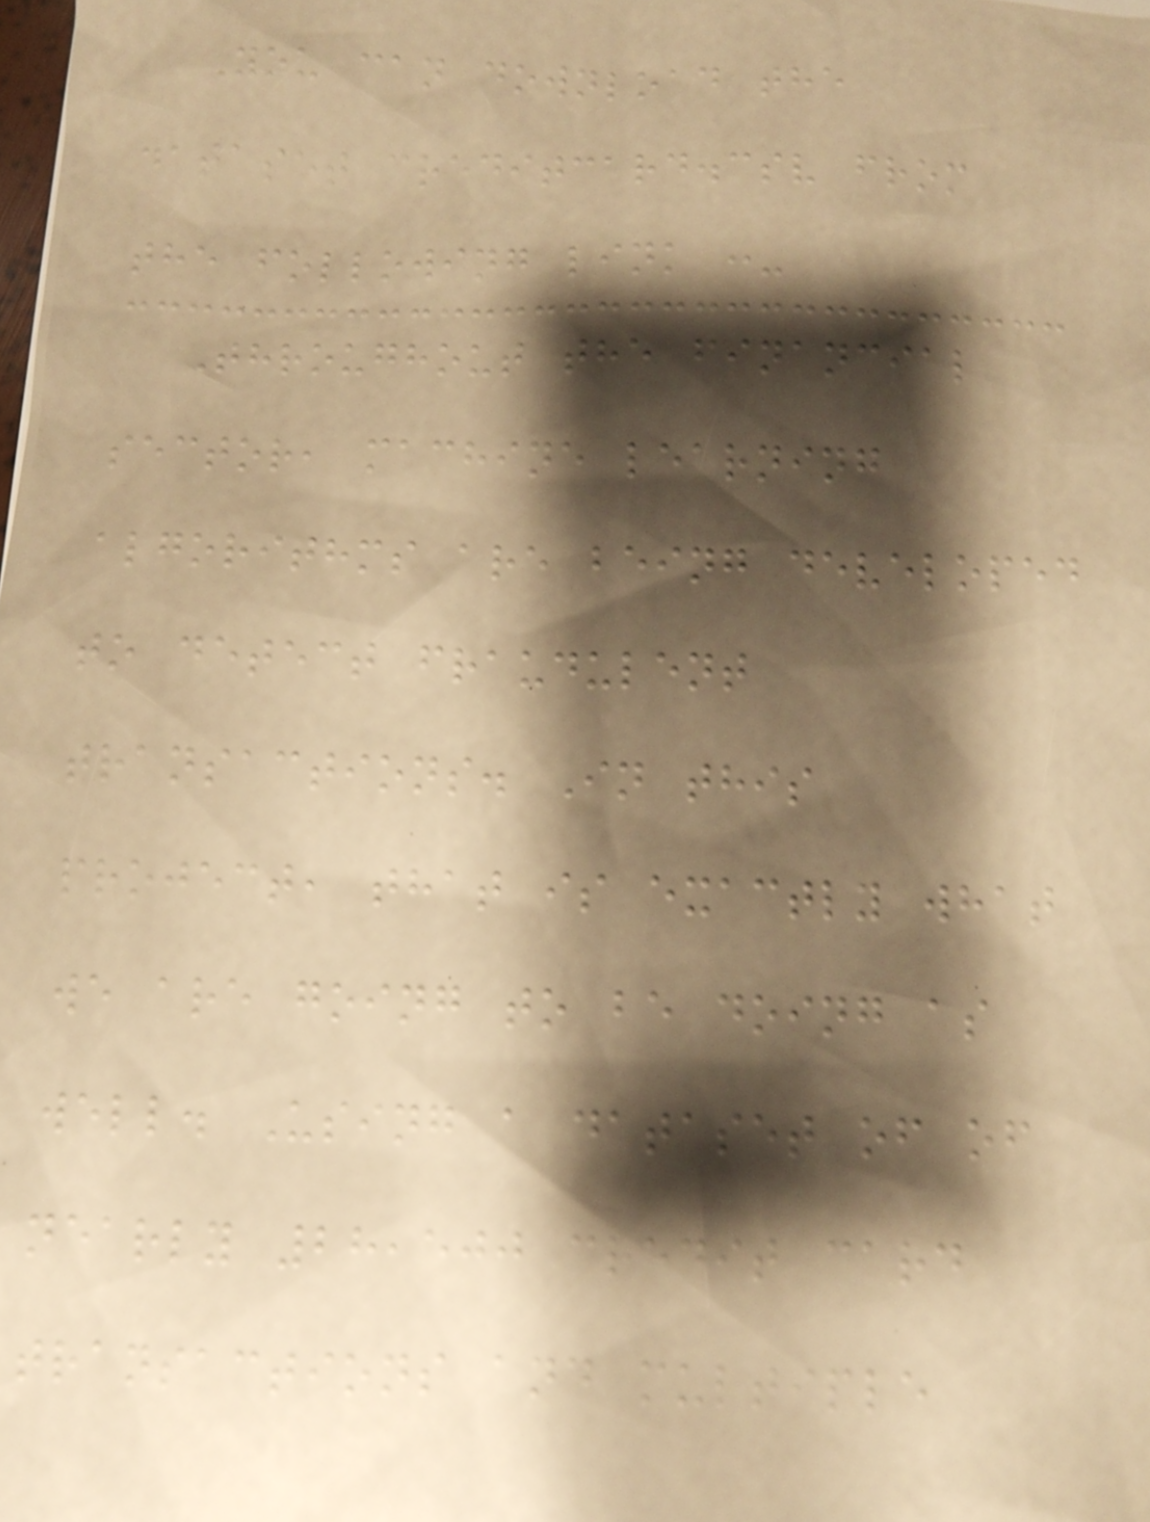You can download the
dataset creditcard.csv from
the following link :-
Throughout the financial
sector, machine learning
algorithms are being developed
to detect fraudulent
transactions. In this
project, that is exactly what
we are going to be doing as
well. Using a dataset of of
nearly 28,500 credit card
transactions and multiple
